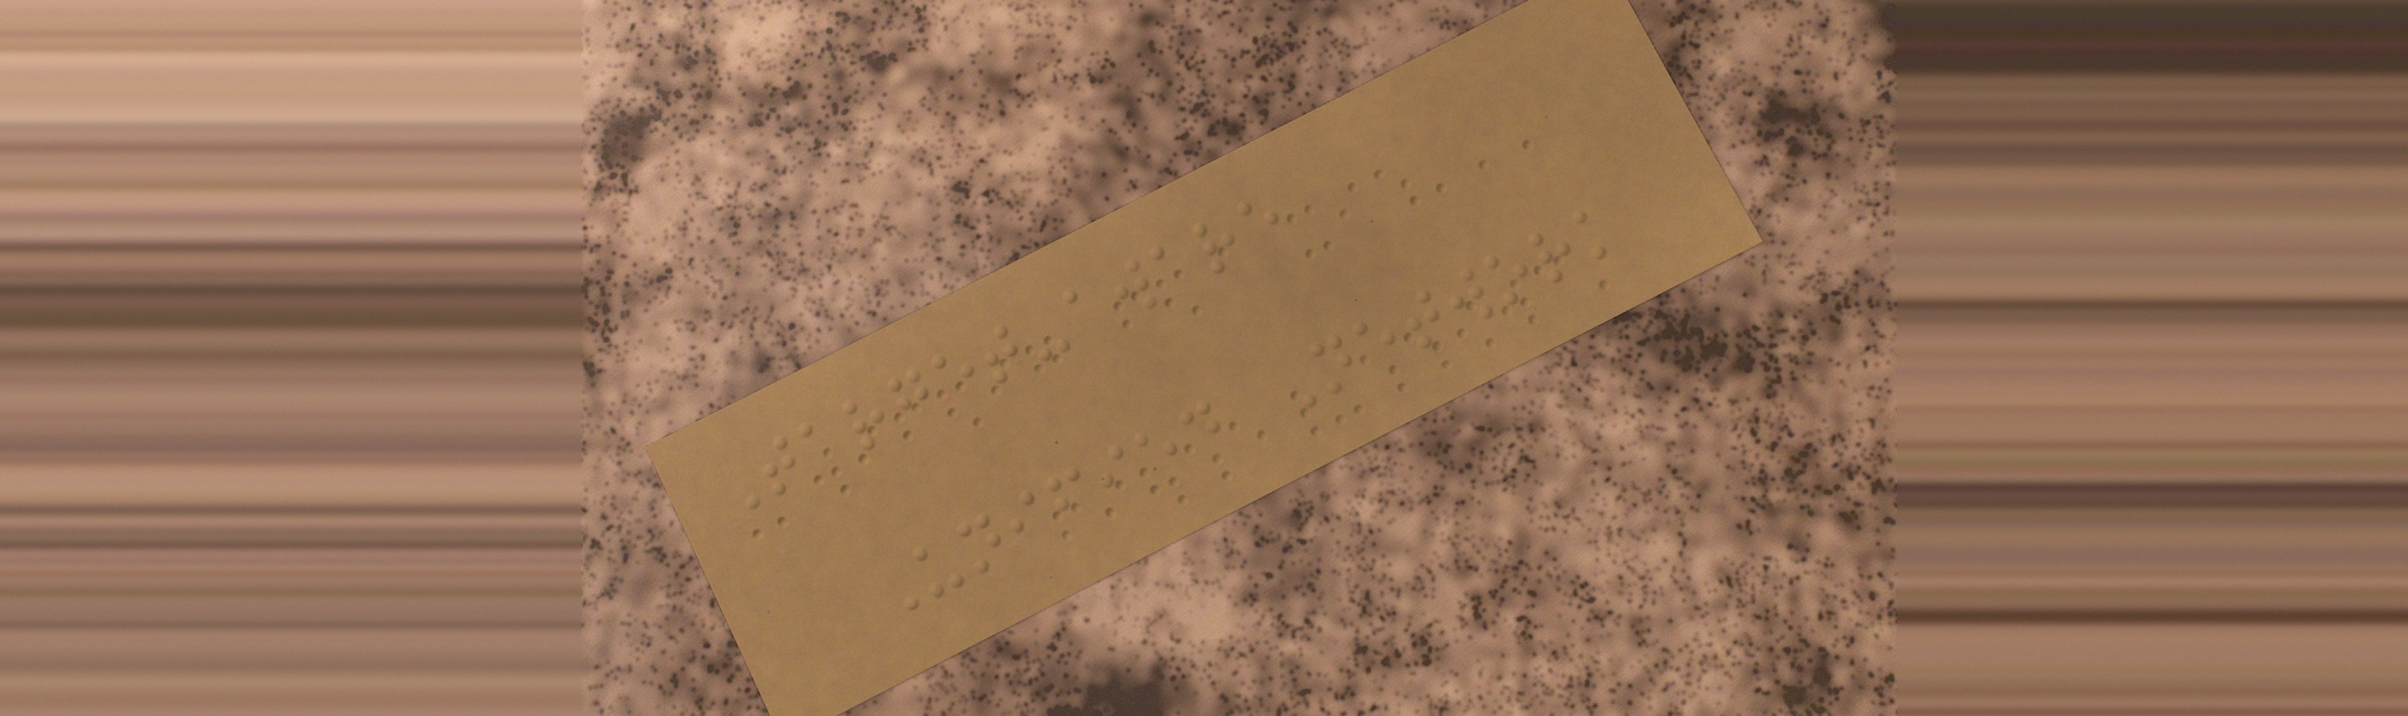Target-aware
Unified Network
